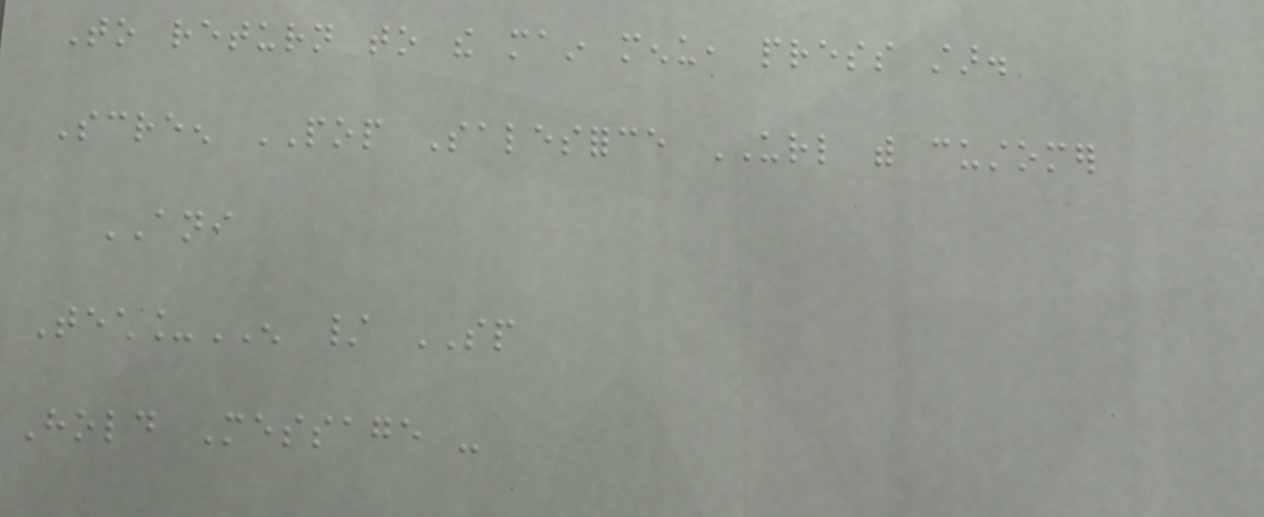To return to the main menu, press star.
Screen POP Salesforce URL with customer
ANI
Tech_EN / SP
Hold Message -
